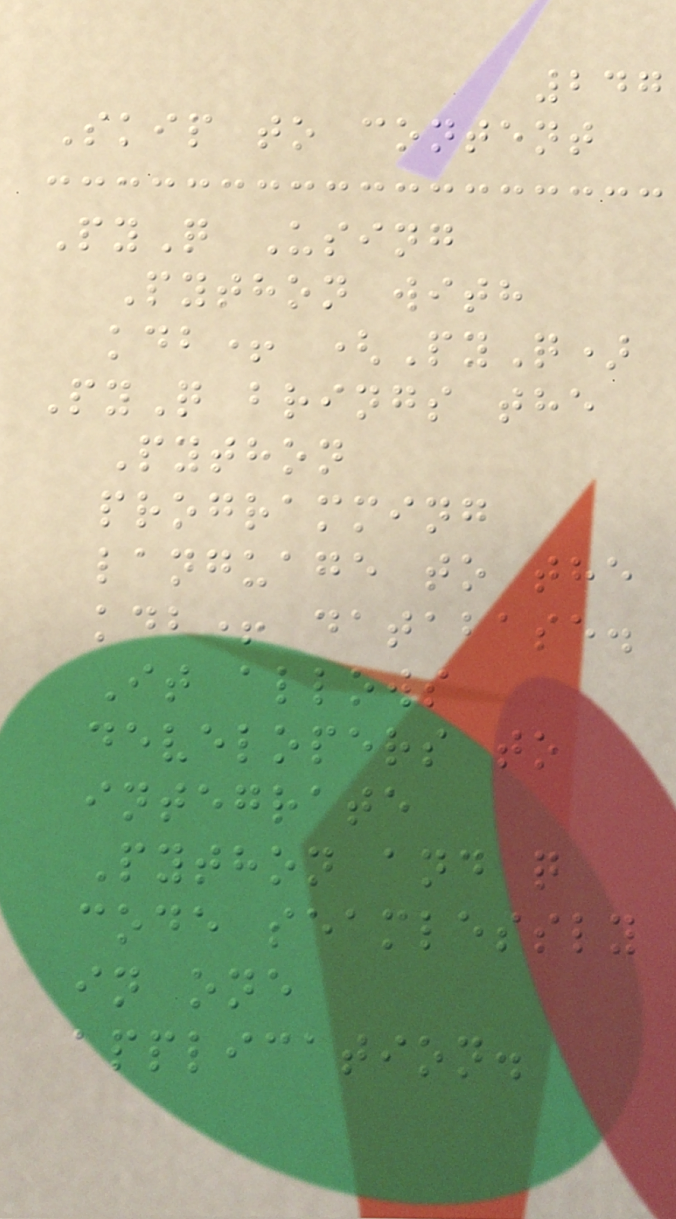247
Skip to content
PyQ Using
Python with
kdb+ (PyQ)
PyQ brings the
Python
programming
language to the
kdb+ database.
It allows
developers to
integrate
Python and q
code seamlessly
in one
application.
